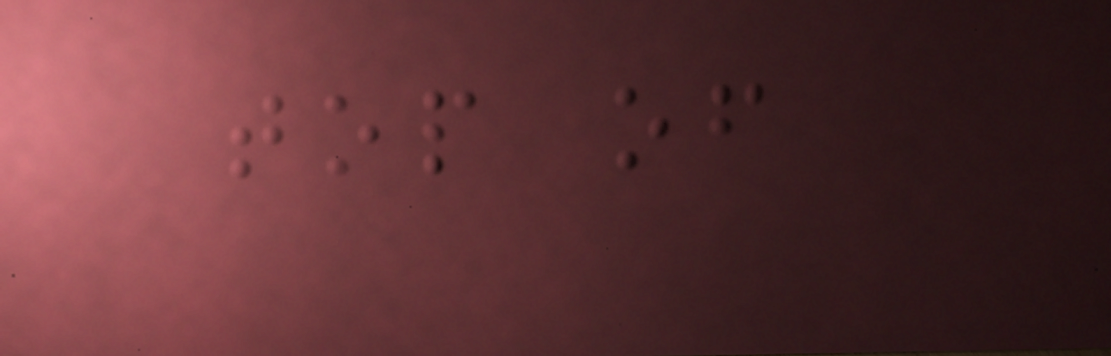top of
